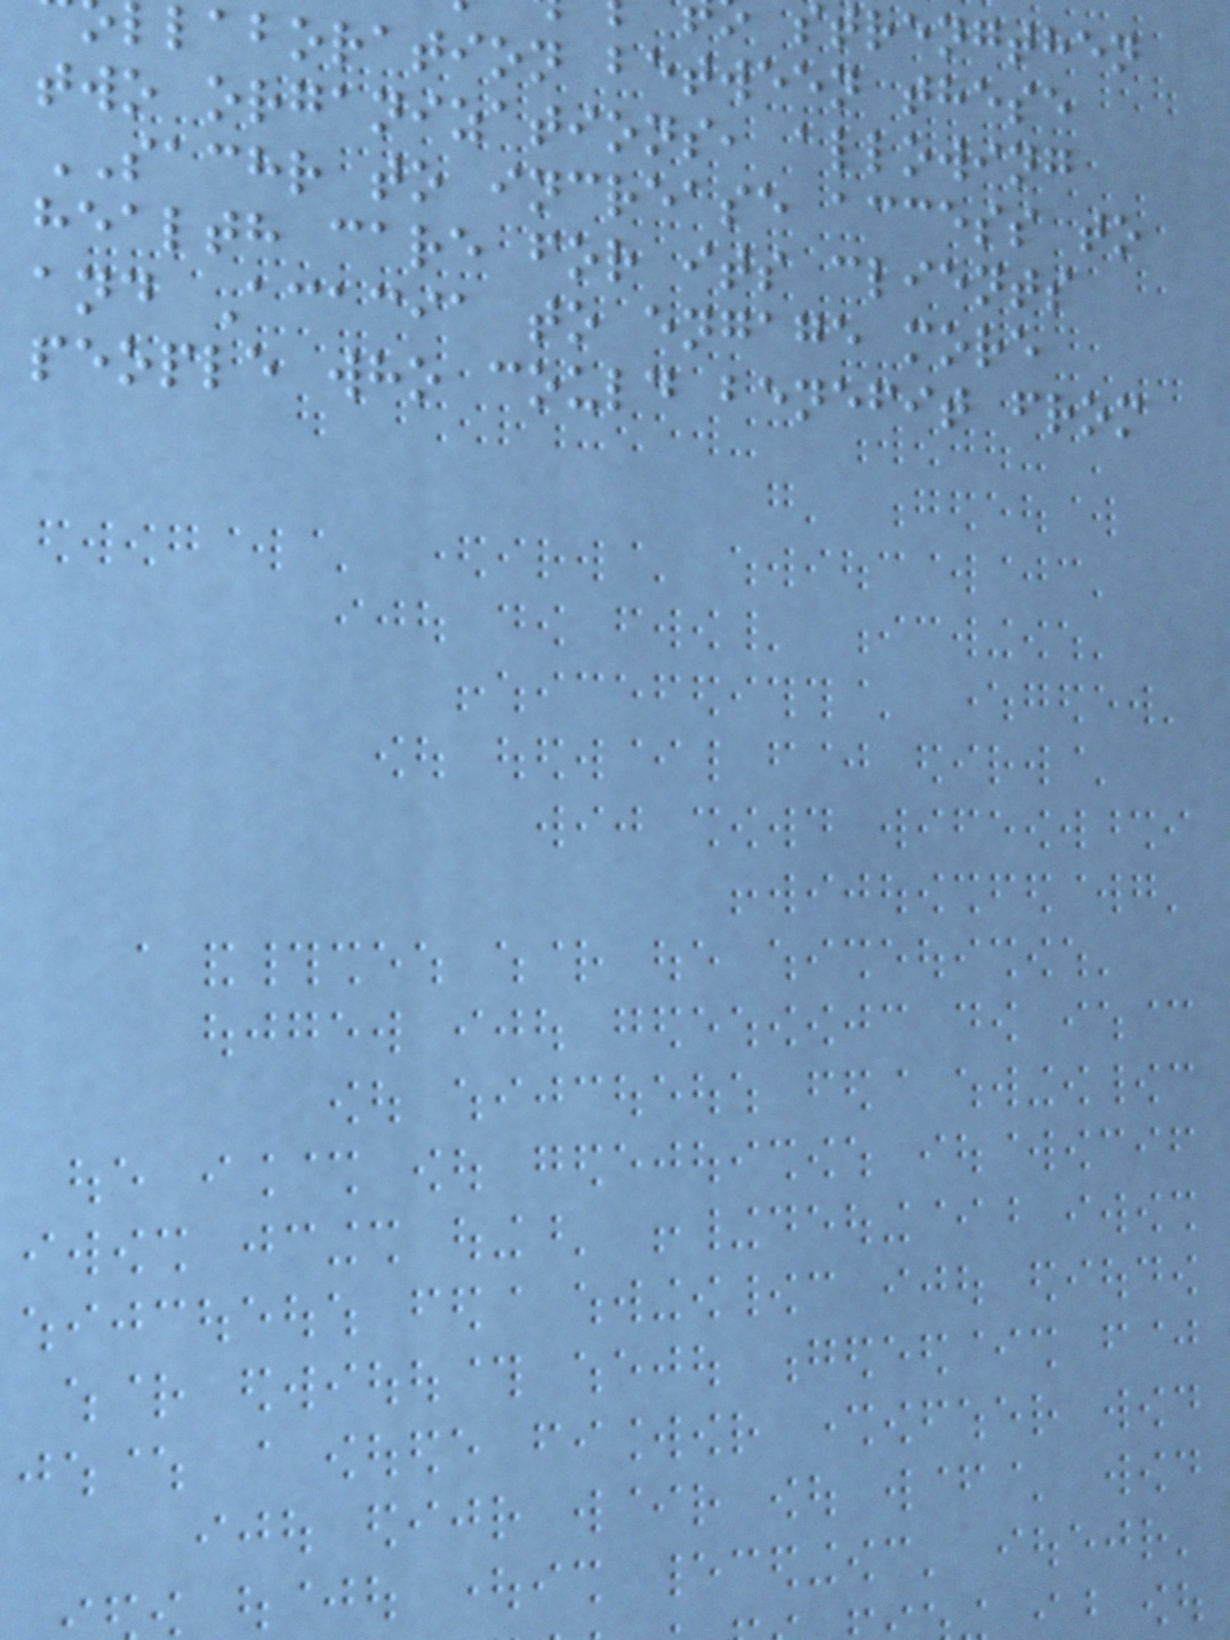strengthen
laboration between these
two organizations, allowing
SACHR to increase access to
health care for its clients
and Acacia to engage more
people who could benefit from
